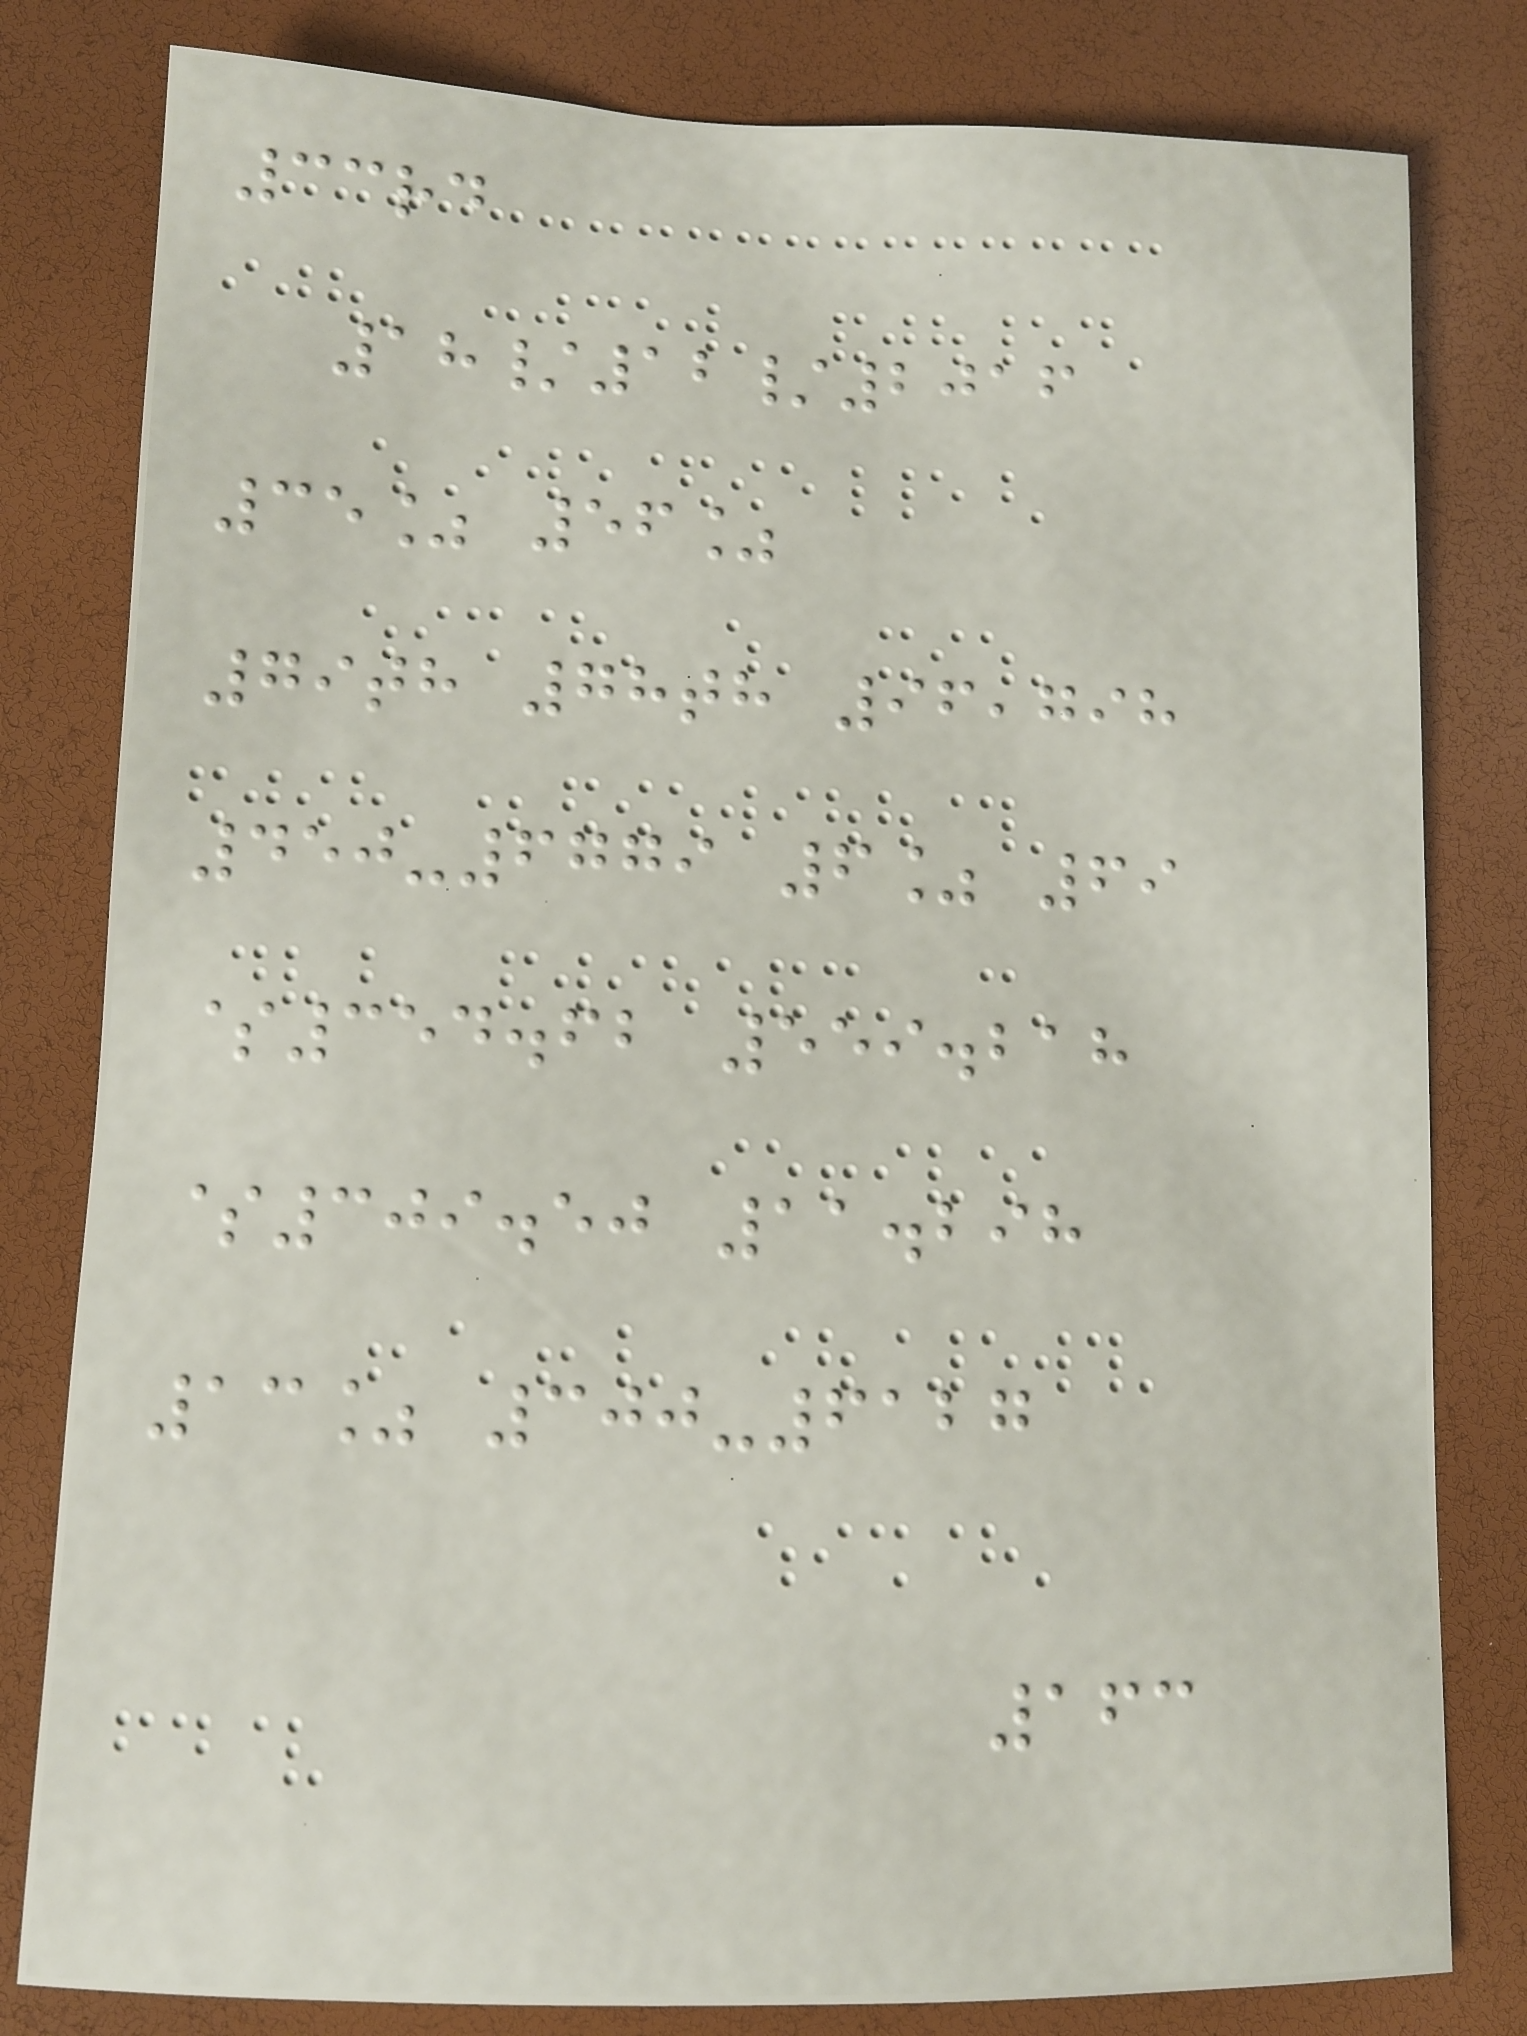33rd
18/12/2016
35% 56%
79th 78th 96,798
450-6779 6% 69
$354.62 559.218
$309.50 11.298
13% 300-6127
163
